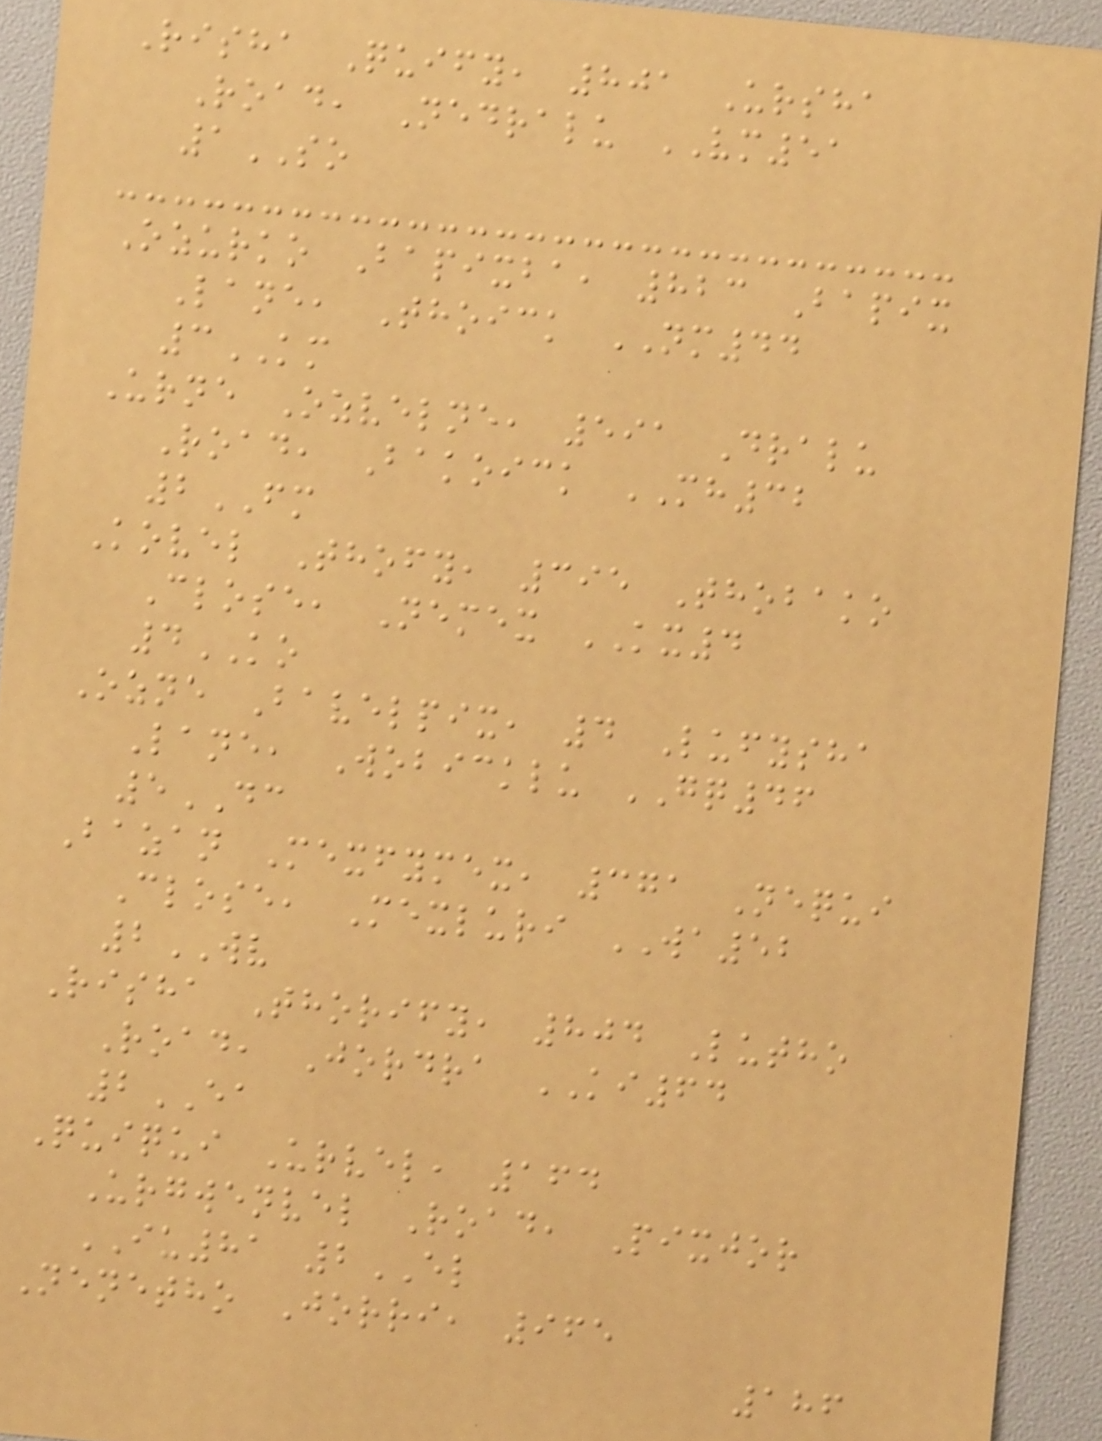Risha Quify, 801 Ursha
Road, Nedralu VM51
1SO
Ozurko Bapixba, 823 Bapix
Lane, Thoick NM44
3KM
Urne Ozvelne, 591 Dralu
Road, Bakoick MH32
2FM
Kovel Thofy, 395 Thobako
Close, Nemex KX4
4KO
Ozne Bavelpix, 4 Lufysha
Lane, Wobicklu GQ46
5DC
Bazan Mexfymex, 371 Nequi
Close, Mexluri WA52
2WV
Risha Thorify, 804 Lutho
Road, Jordra KI64
2EA
Quiqui Urvel, 164
Urgwenvel Road, Pixjor
IU81 2EL
Nenetho Jorri, 965
186
